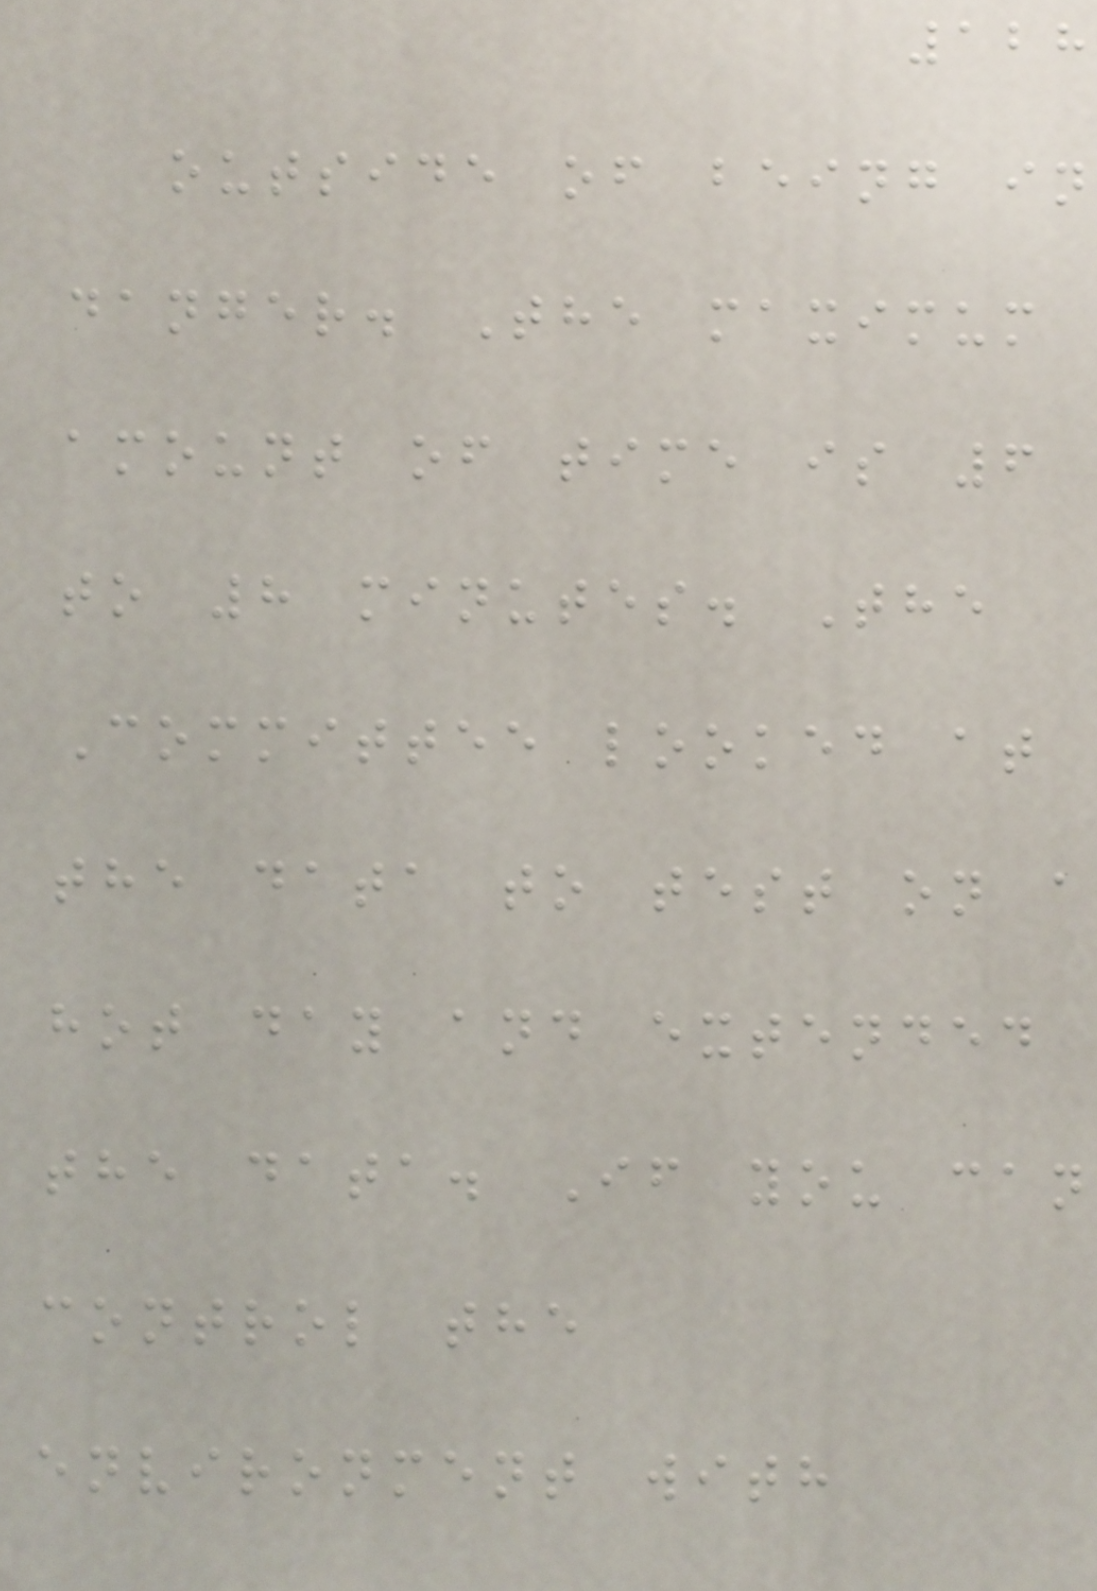128
outside of being in
danger. The maximum
amount of time is 6
to 8 minutes. The
Committee looked at
the data to test on a
hot day and extended
the data. If you can
control the
environment with
